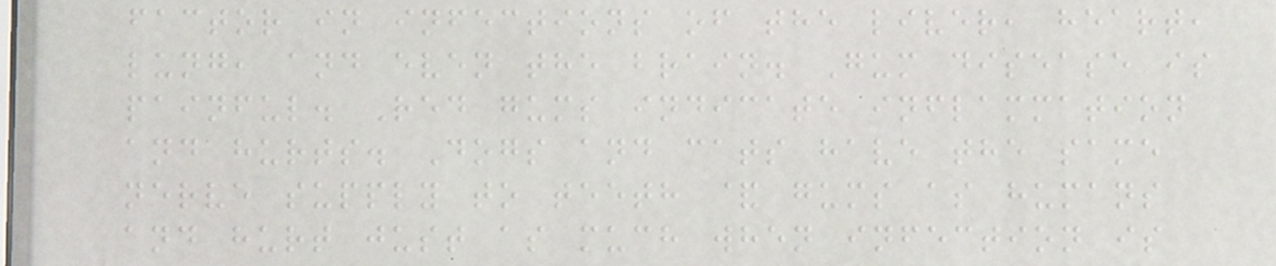factor in infections of the liver, heart,
lung, and even the brain. Gum disease is
painful. Red gums indicate inflammation
and hurts. Dogs and cats have the same
nerve supply to teeth & gums as humans
and hurt just as much when infection is
